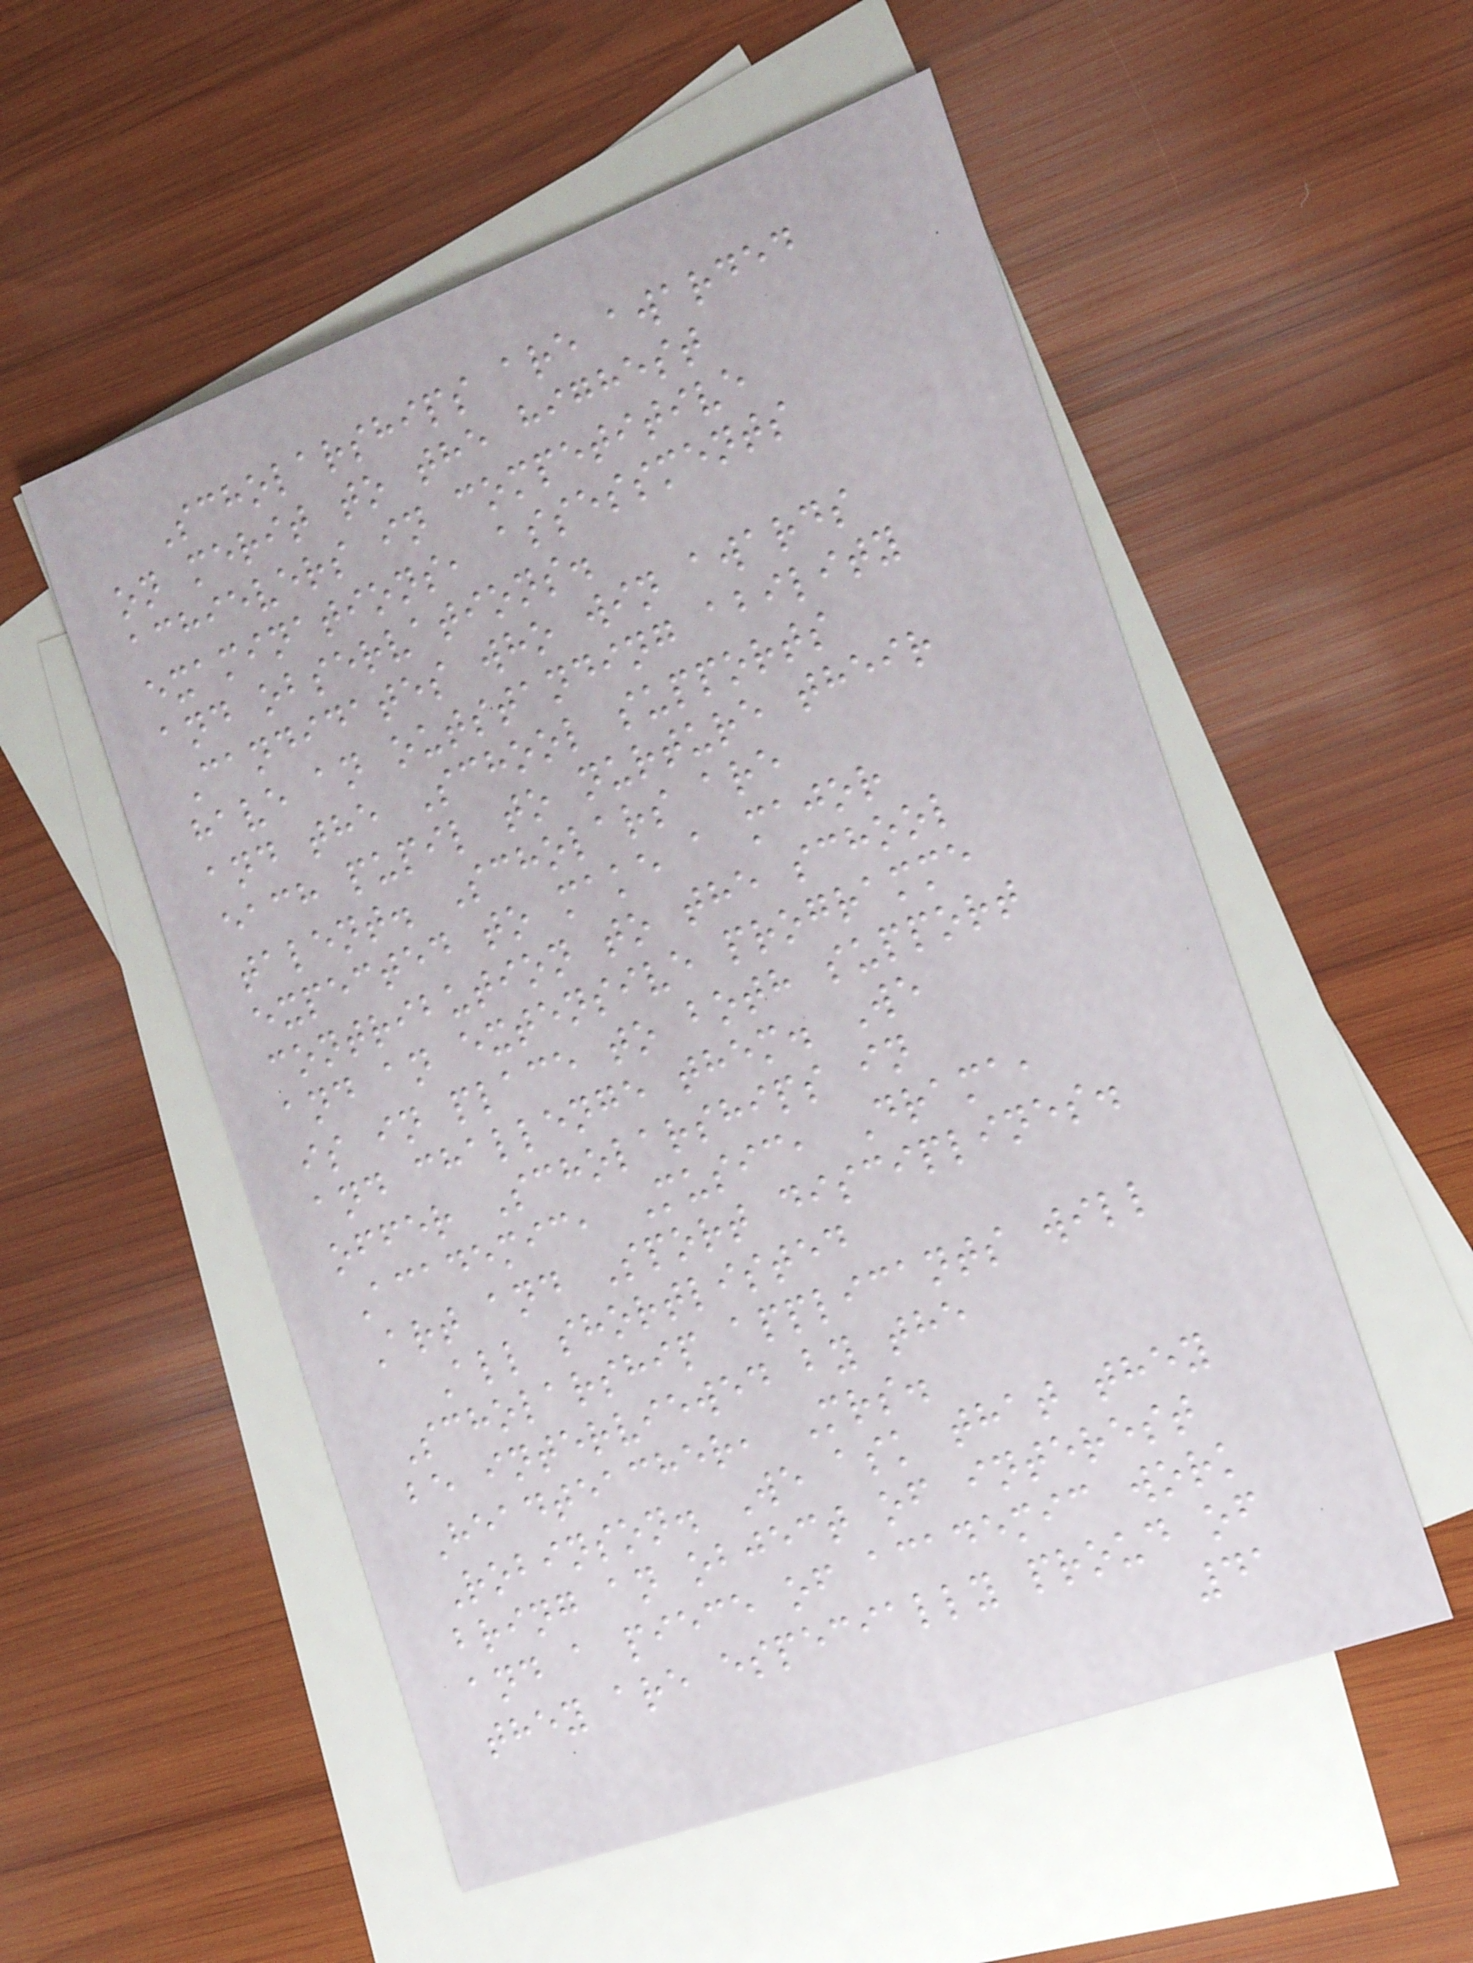Scholarships are awarded
on merit to the highest
achievers in competitive
examinations, assessments
and observations.
Candidates who win awards
have an outstanding ability
and the School supports
each pupil to nurture their
talent. Scholars are
expected to make a major
contribution to the school
and an extensive programme
is in place to both support
and challenge them. We
offer Scholarships in
Academic, Music, Drama,
Art and Sport disciplines.
All shortlisted
Scholarship applicants will
be interviewed by the
Headteacher, Mrs.
Robinson. We ask that they
bring an object of interest
and a piece of academic work
they are especially proud of
41
